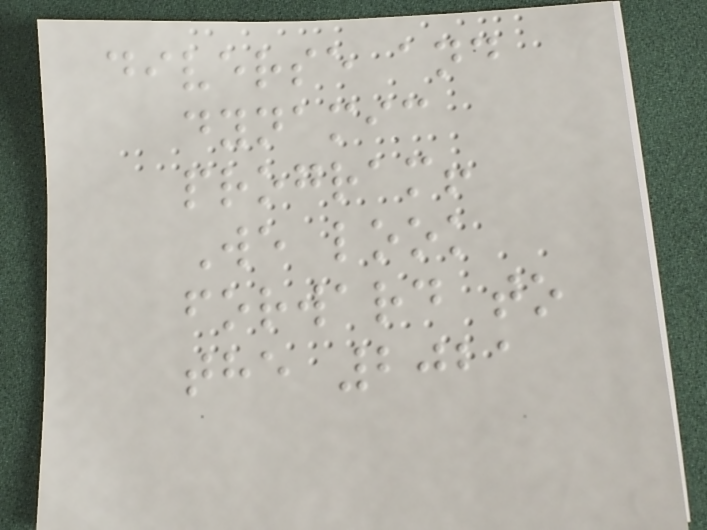diverse and
dynamic
program!
We look
forward to
the 2021
